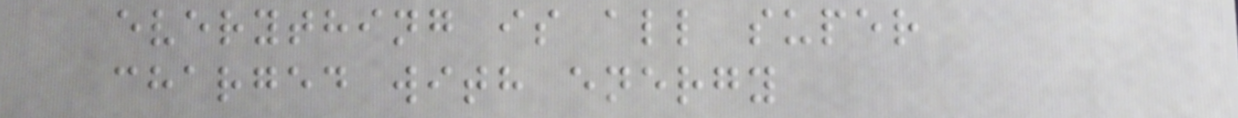everything is all super
charged with energy
